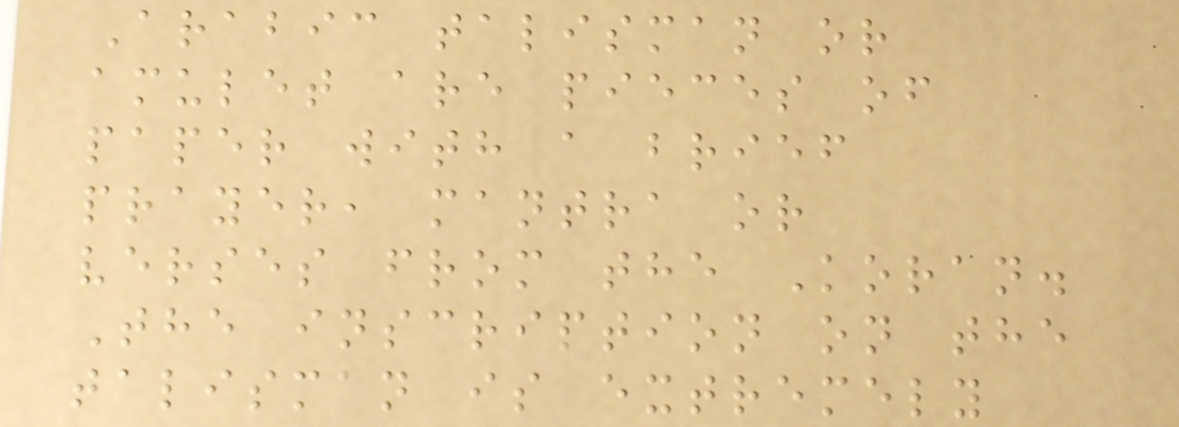Arabic talisman or
amulet are pieces of
paper with a brief
prayer, mantra or
verses from the Koran.
The inscription on the
talisman is extremely
